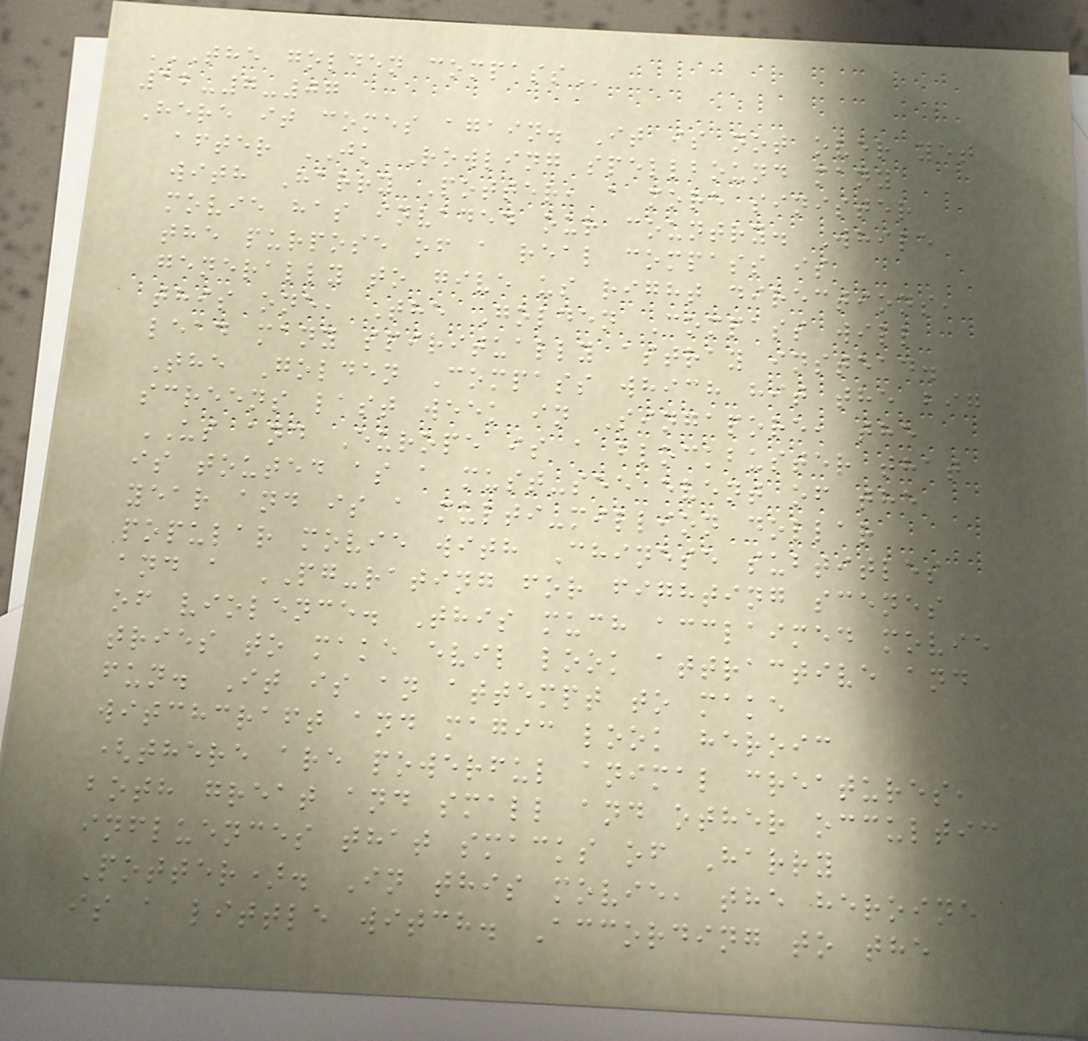THE GOLDEN COMPASS
12-7-07
Here it comes again. It is not over yet
after JK Rowling spellbound many
with Harry Potter, a more sinister
movie has invaded our country. While
the purpose of a real compass is
generally to give us right directions,
this one, The Golden Compass will
lead many spiritually astray instead.
The Golden Compass which hit the big
screens last week in Singapore, the
US and Europe is a blockbuster that
is touted as a must-see event of the
year and is a multi-million dollar
popular movie with Chinese subtitles
and a PG-rating for fighting scenes
of violence. This much acclaimed movie
tries to make evil look attractive and
fun. It is an attempt to make
witchcraft and magic look heroic
(there are powerful animal creatures,
both great and small and other occultic
influences that smacks of Harry
Potter). In this movie, the heroine
is a little witch. According to the
